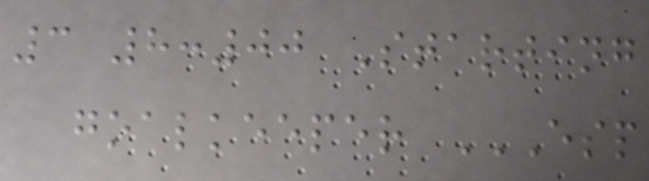3 8:00 Starting
goalkeeper ESP
